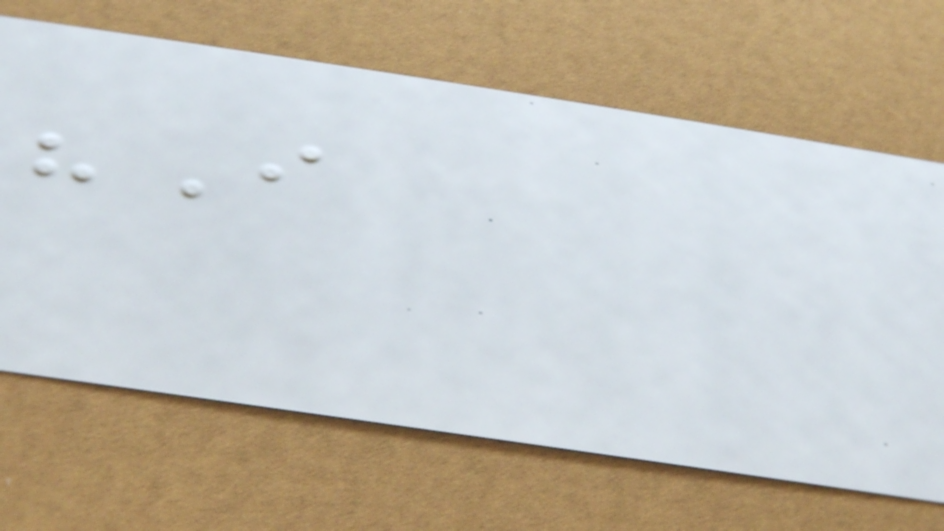"I
